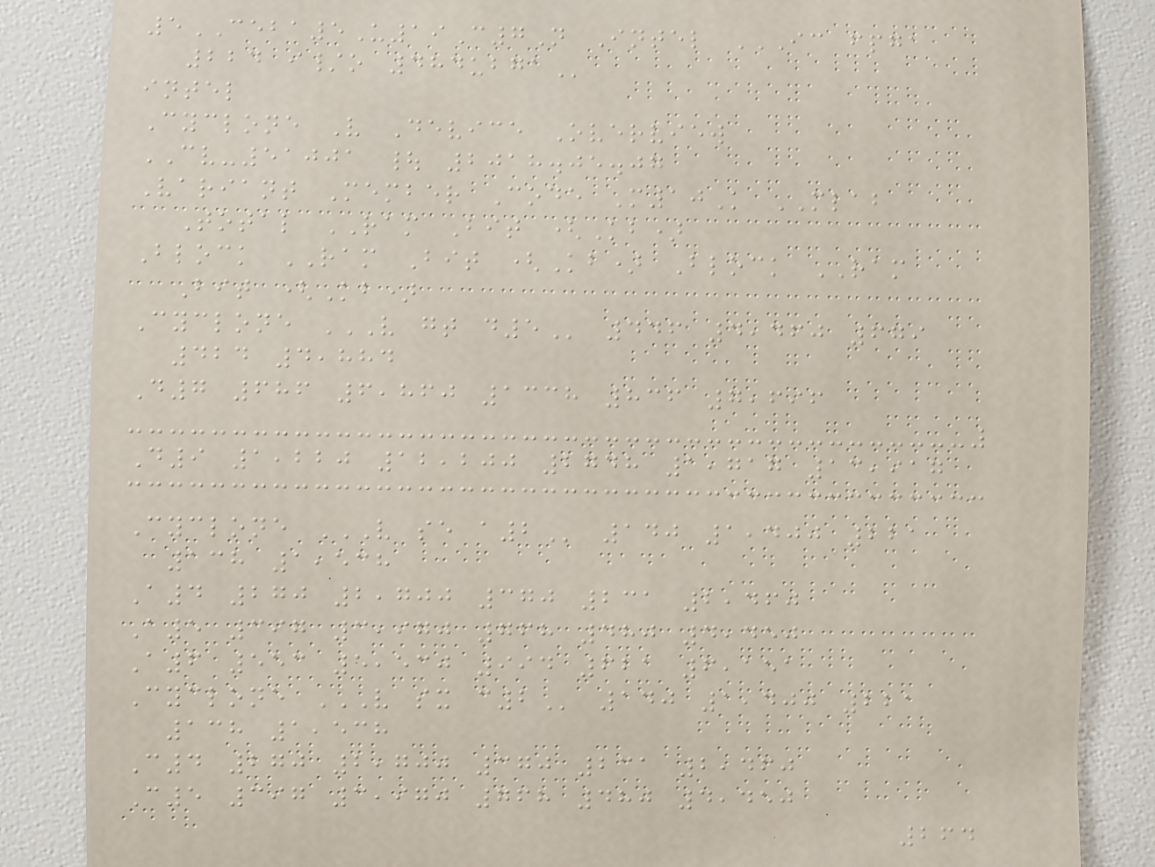5CEBA5U19C7N Intel IC FPGA
224 I/O 484UBGA
intel
Cyclone V Device Overview
CV-51001 | 2018.05.07
Variant Member Code M10K MLAB
Total RAM Bit (Kb)
Block RAM Bit (Kb) Block RAM
Bit (Kb)
Cyclone V GT D5 446 4,460 679
424 4,884
D7 686 6,860 1338 836 7,696
D9 1,220 12,200 2748 1,717 13,917
Cyclone V SE A2 140 1,400 221
138 1,538
A4 270 2,700 370 231 2,460
A5 397 3,970 768 480 4,450
A6 553 5,530 994 621 6,151
Cyclone V SX C2 140 1,400 221
138 1,538
C4 270 2,700 370 231 2,460
C5 397 3,970 768 480 4,450
264
